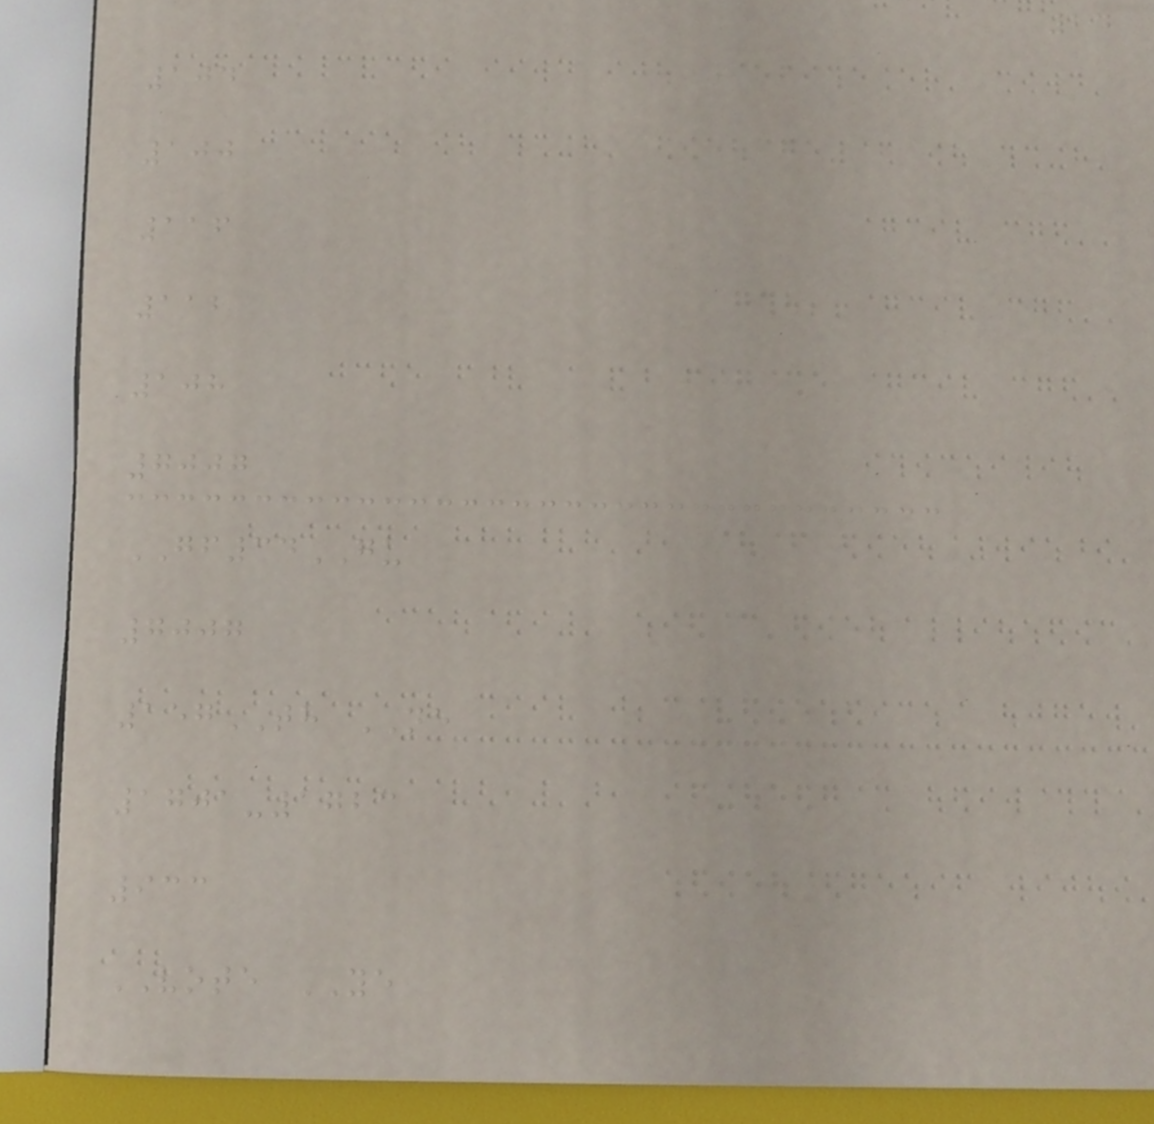24
104
100
116
112
108
7007
GF34GU
7007
157TH NE
1701-1723
933
VOTE YE
